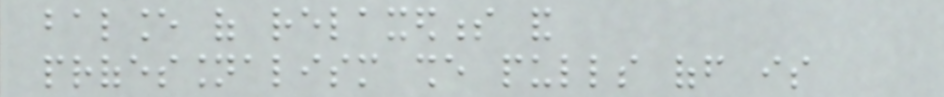balance of relaxedness and
professionalism she pulls off is
